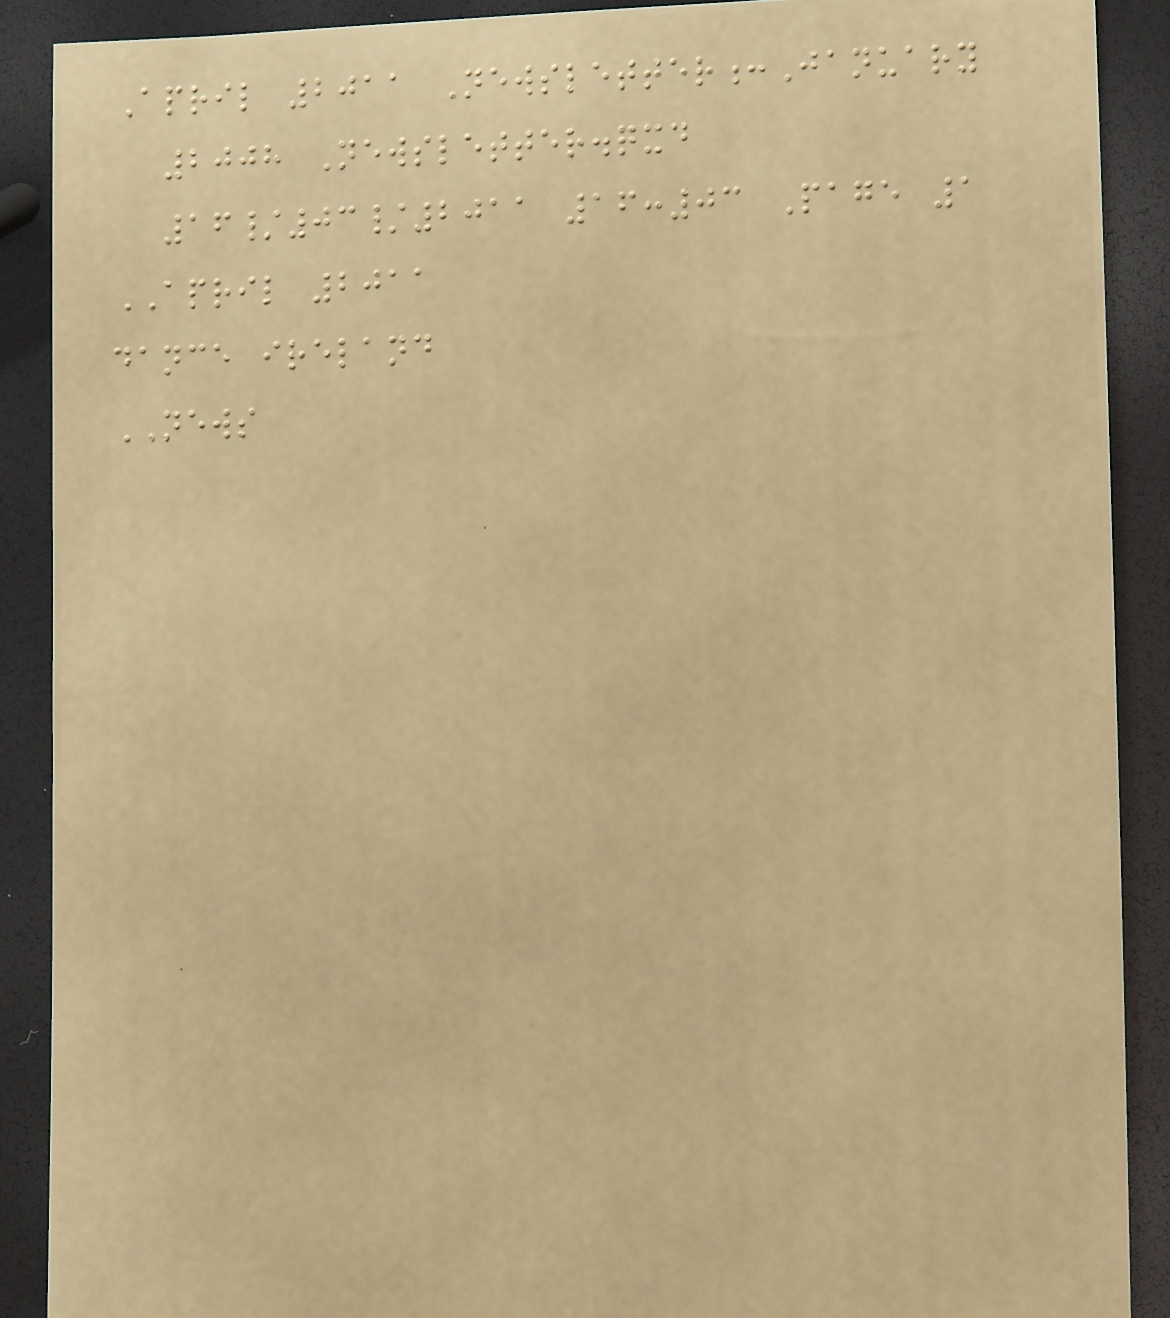April 2011 Newsletter:January
2008 Newsletter.qxd
16/03/2011 16:03 Page 1
APRIL 2011
dance ireland
NEWS
